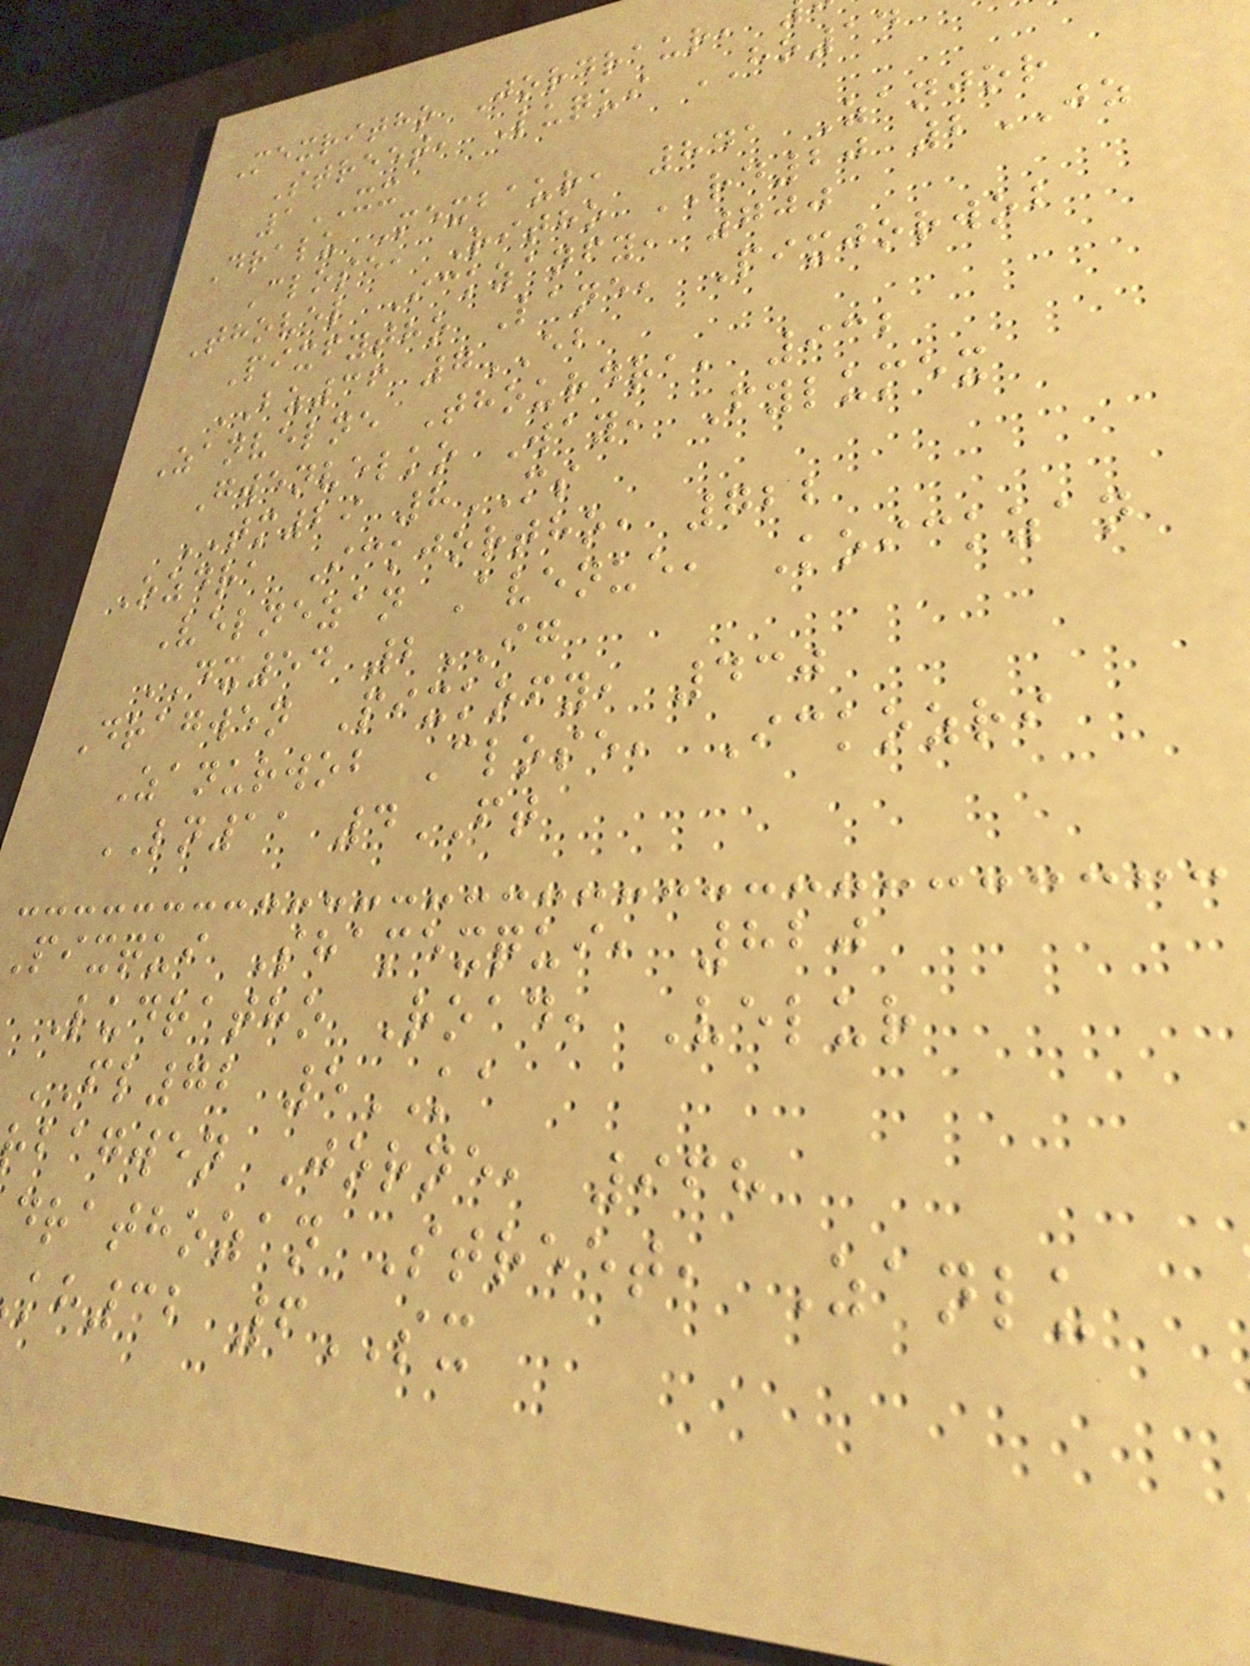Mexritho Jordraur,
Street, Luqui HO14
1XX
Dralu Mexbaur, 841 Zanjor
Close, Ritho RD20 2JZ
Thovel Ickzanfy, 700
Pixfytho Lane, Pixjorwob
BZ36 7EB
Zanvelne Thourdra, 932
Gwenvelko Way, Fylumex
TM29 8MS
Ozdra Ickjortho, 722
Velnezan Avenue, Koickzan
DX54 2IG
Dragwen Pixkofy, 430
Zanurwob Close, Ickozri
LN11 4FT
pixqui Shamexqui, 820
Ludratho Road, Velur
FL72 5KA
bagwen Jorne, 968
drathozan Street, Zanlu
kh32 6SX
